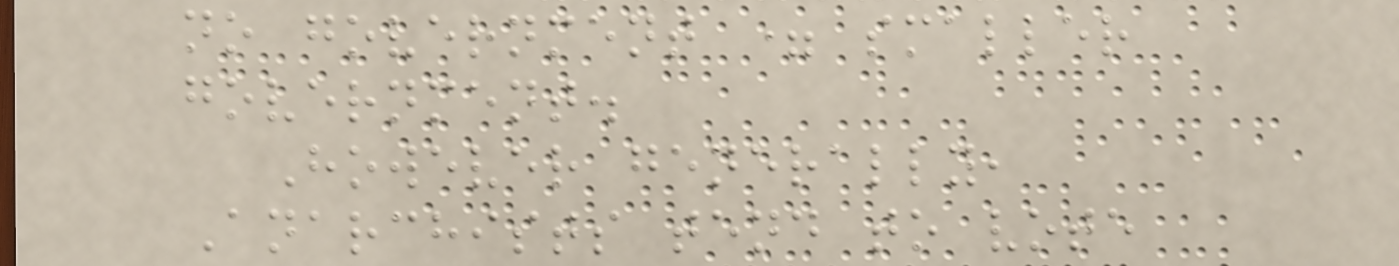no government = smaller
government.
However generally,
Anarchists tend to vote
